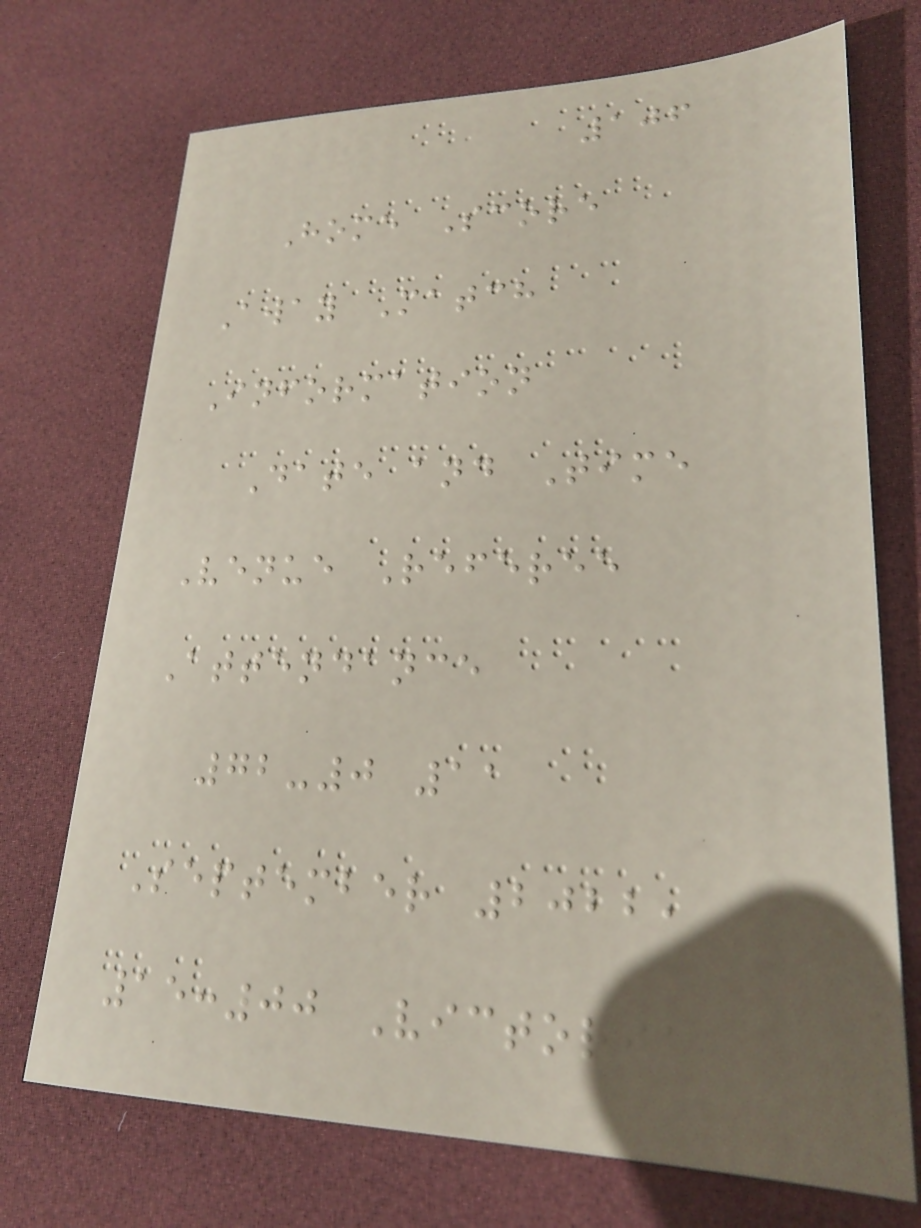106
Home Score
Away Match
Information
Date and Time
Venue Referee
Attendance
72-0 11
September 2022,
15:00 Victoria
